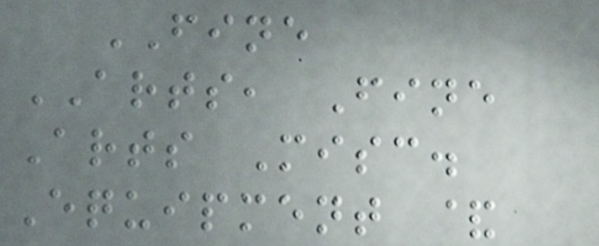FINE
ARTS, Fine
Arts Misc.
Equipment &
